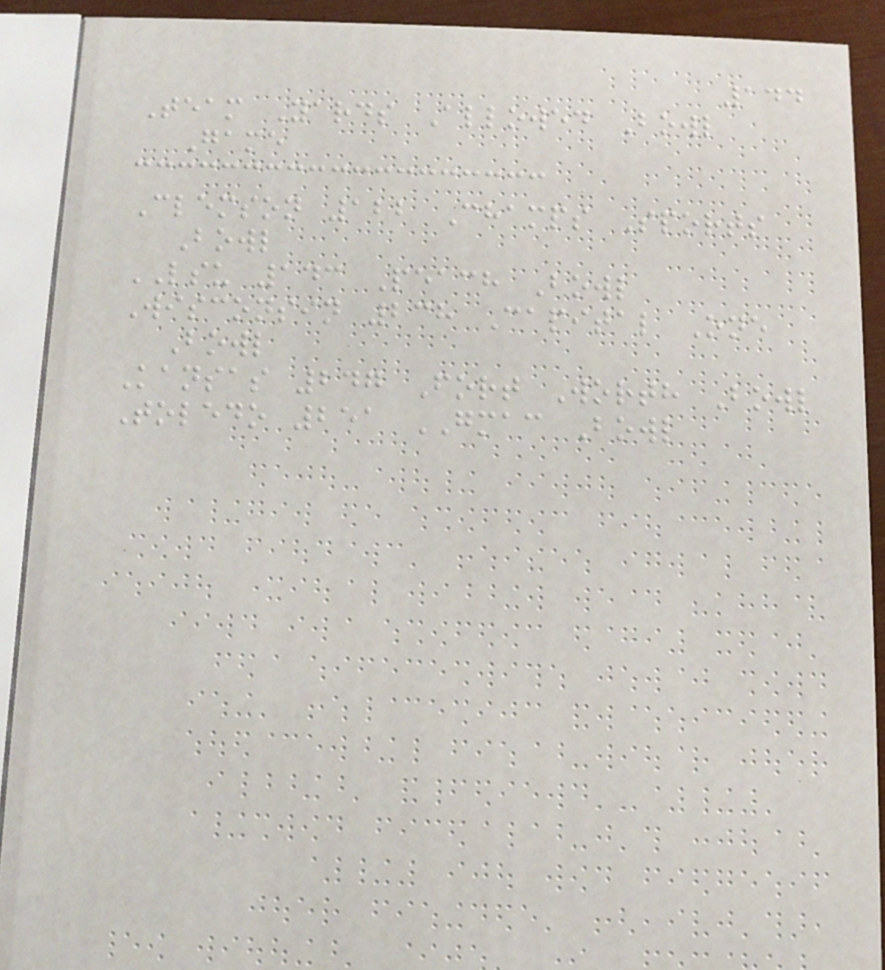144
Team Yards Allowed Bowl
Game
Clemson 122 Champs Sports
Bowl
LSU 143 Peach Bowl
Wisconsin 238 Capital One
Bowl
Kansas 247 Fort Worth Bowl
Toledo 251 GMAC Bowl
